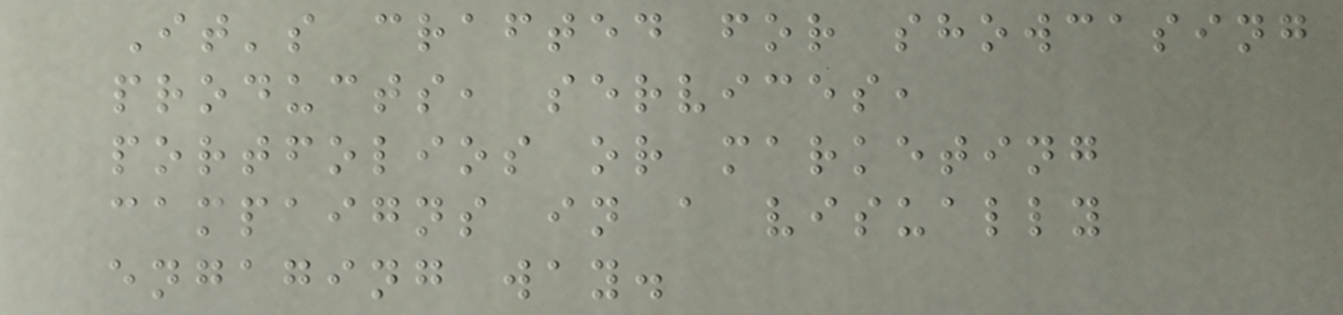It's crafted for showcasing
products, services,
portfolios or marketing
campaigns in a visually
engaging way.
